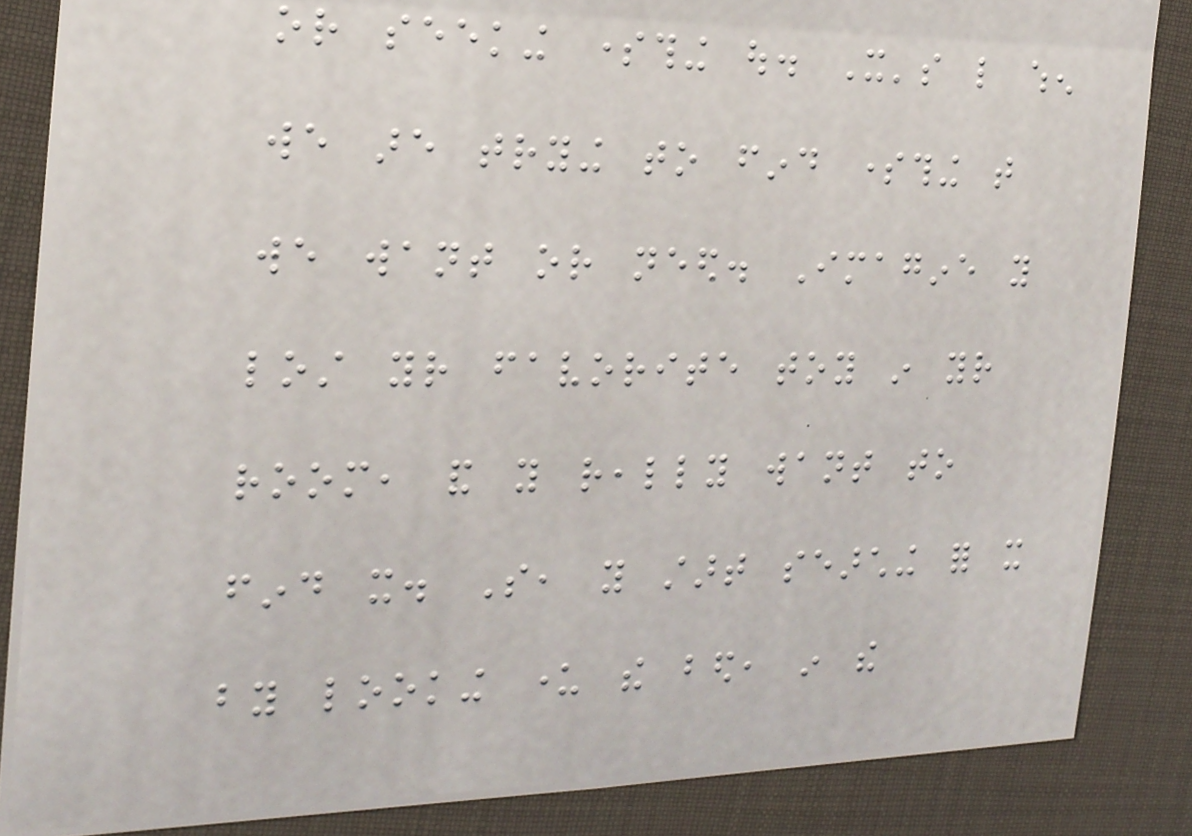or seeking something out. It's like when
we are trying to find something that
we want or need. Imagine you
lost your favorite toy in your
room, and you really want to
find it. So, you start searching for it
by looking under the bed, in the
